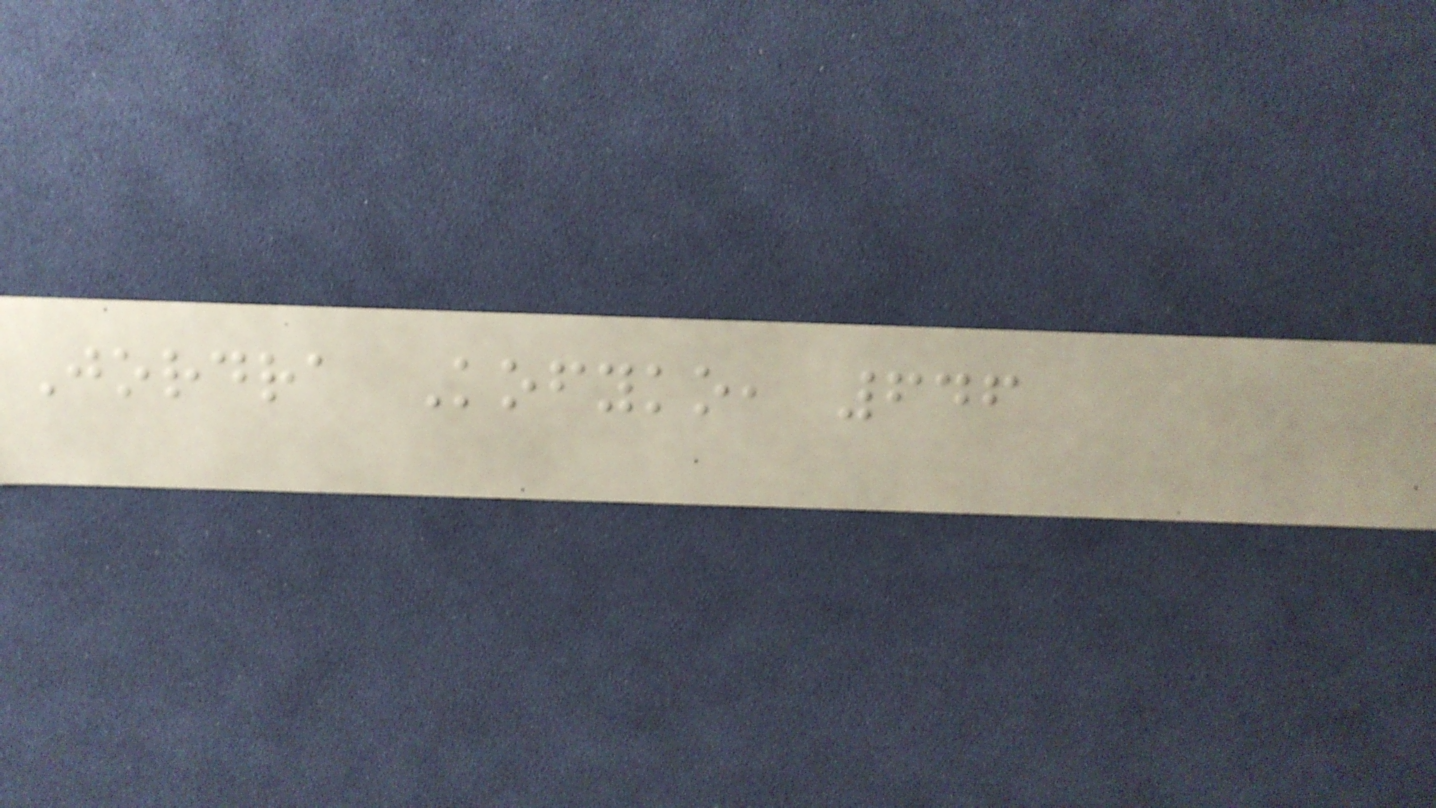Jordra Kofyko, 646
